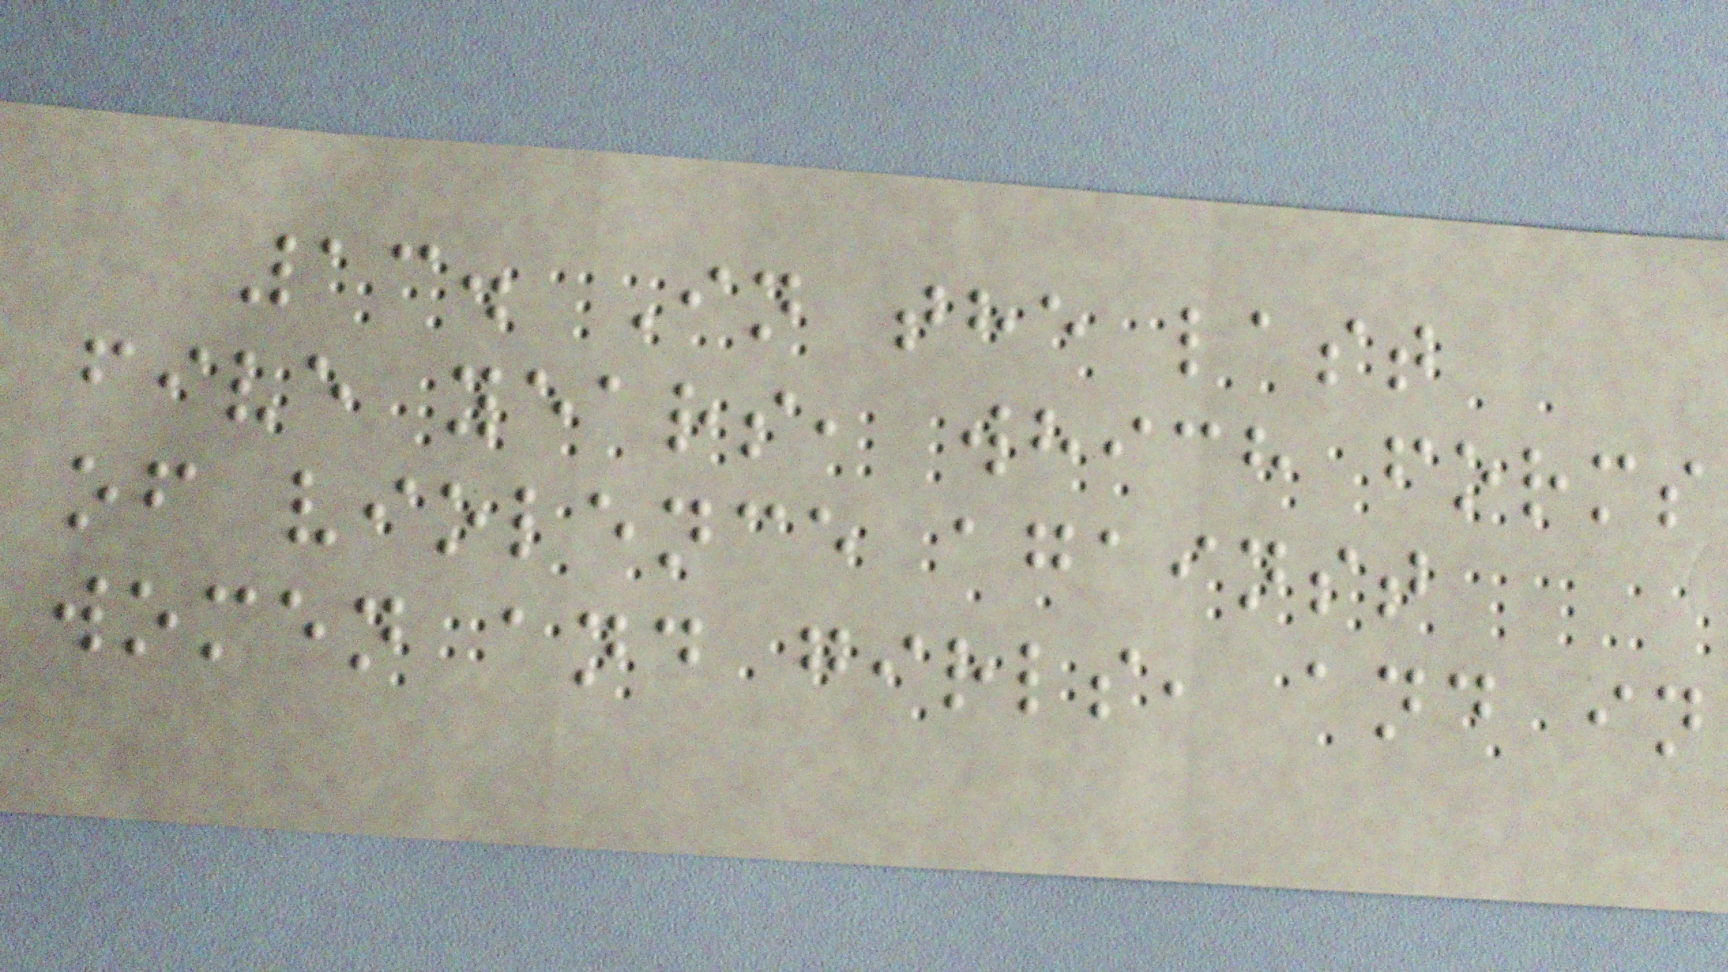13. In the last
five years, which forms
of violence against
women and girls, and in
